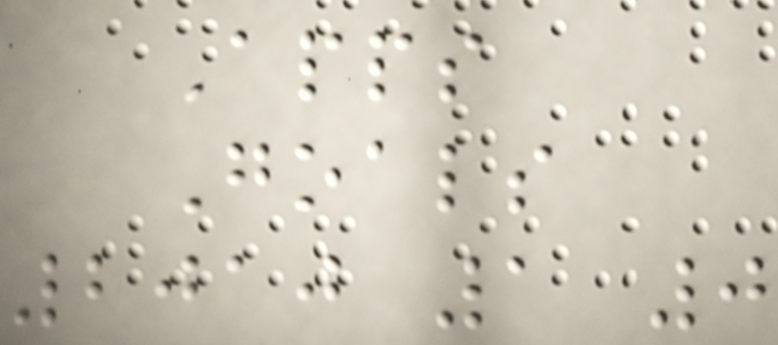Apps
Goals
2010 1 0
